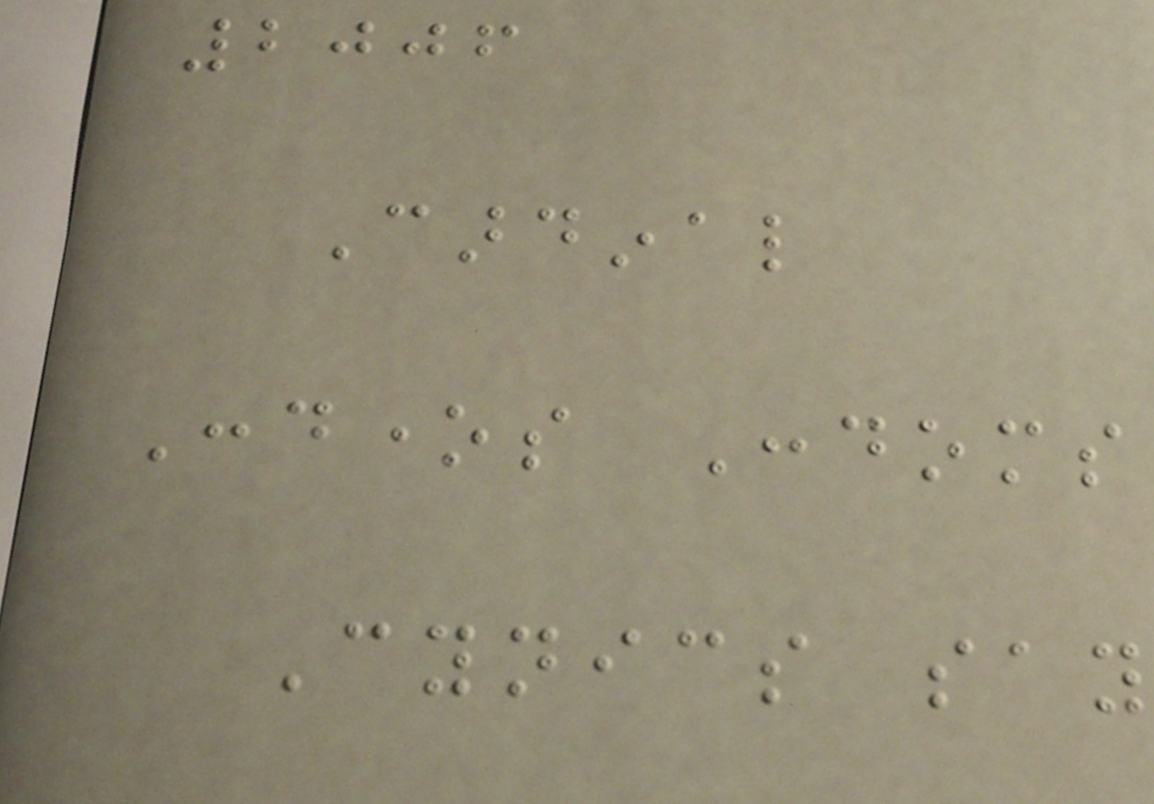2006
Cardinal
Condones Condoms
Cynics say
